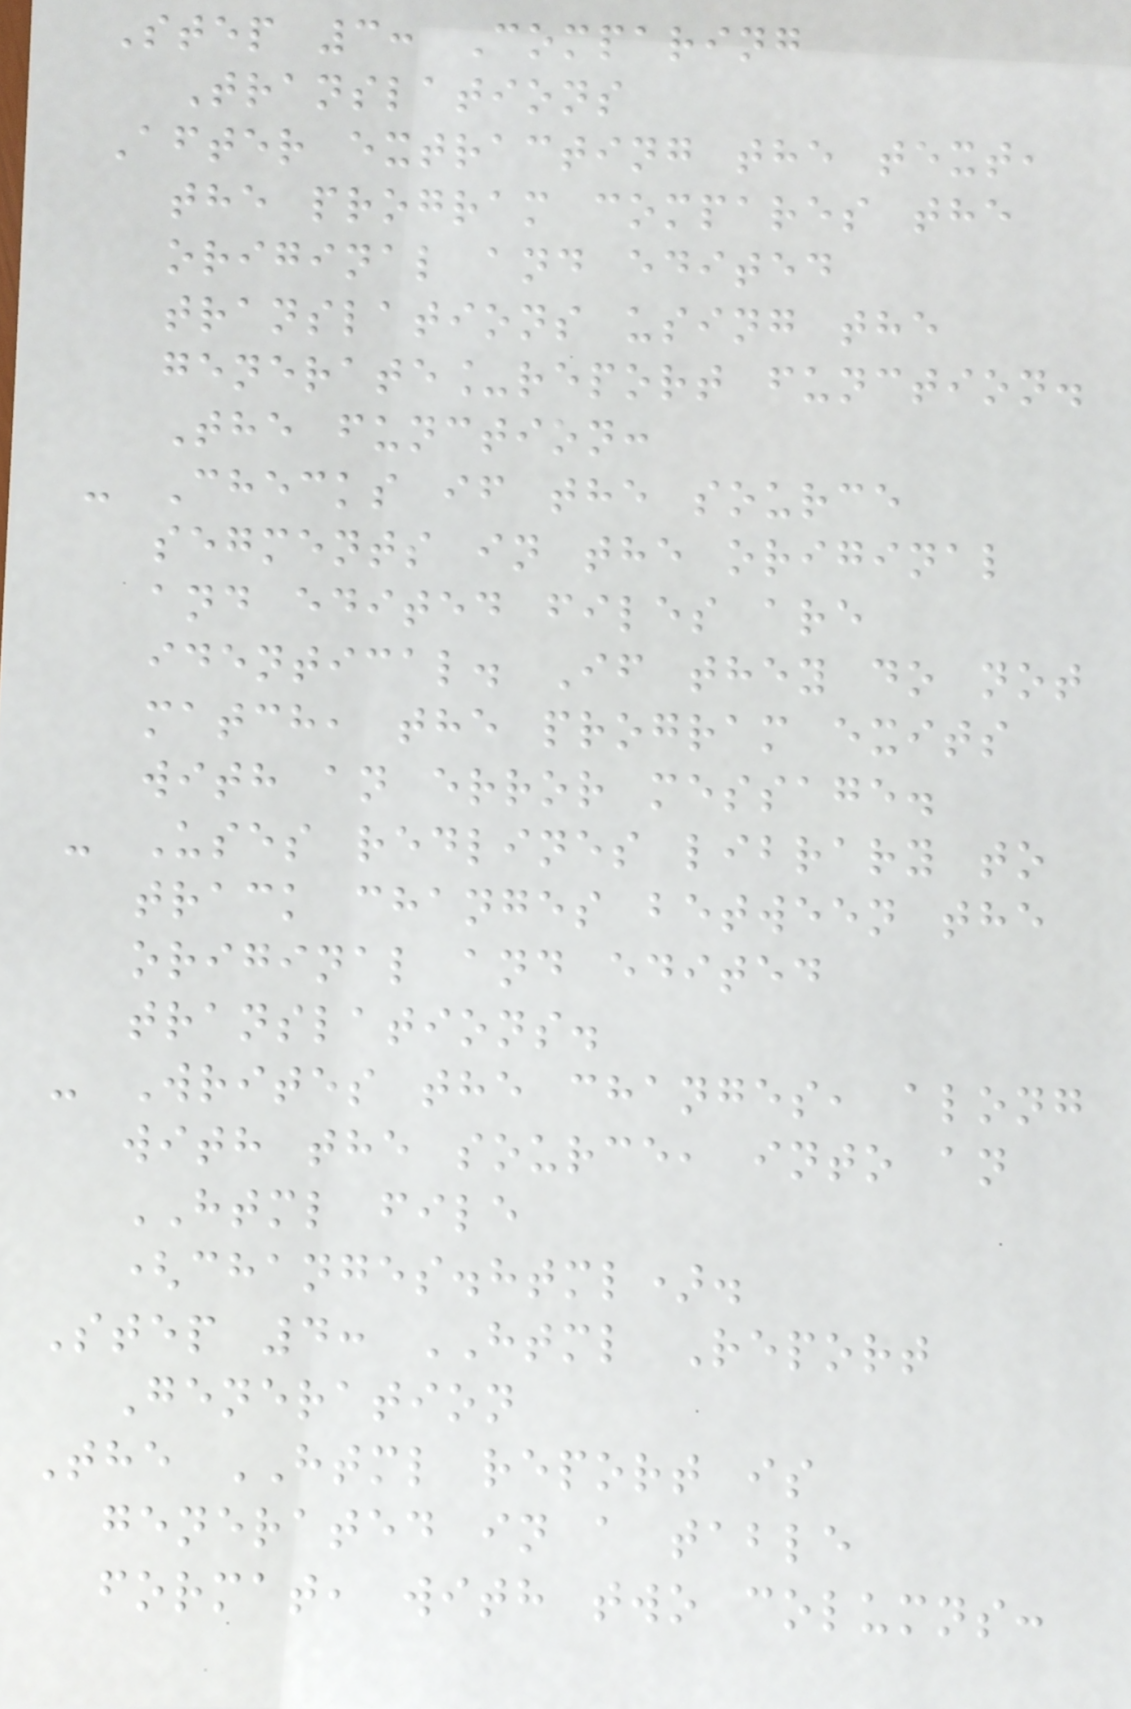Step 3: Comparing
Translations
After extracting the text,
the program compares the
original and edited
translations using the
generate_report function.
The function:
- Checks if the source
segments in the original
and edited files are
identical. If they do not
match, the program exits
with an error message.
- Uses redlines library to
track changes between the
original and edited
translations.
- Writes the changes, along
with the source, into an
HTML file
(changes.html).
Step 4: HTML Report
Generation
The HTML report is
generated in a table
format, with two columns:
